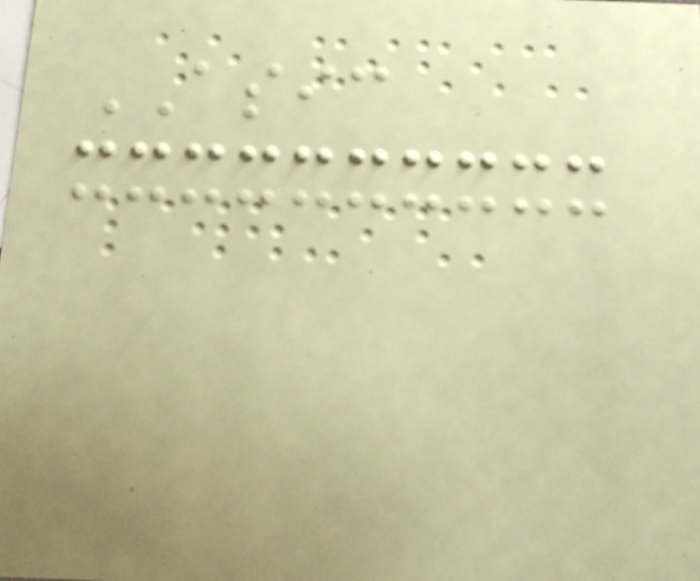ASIC
